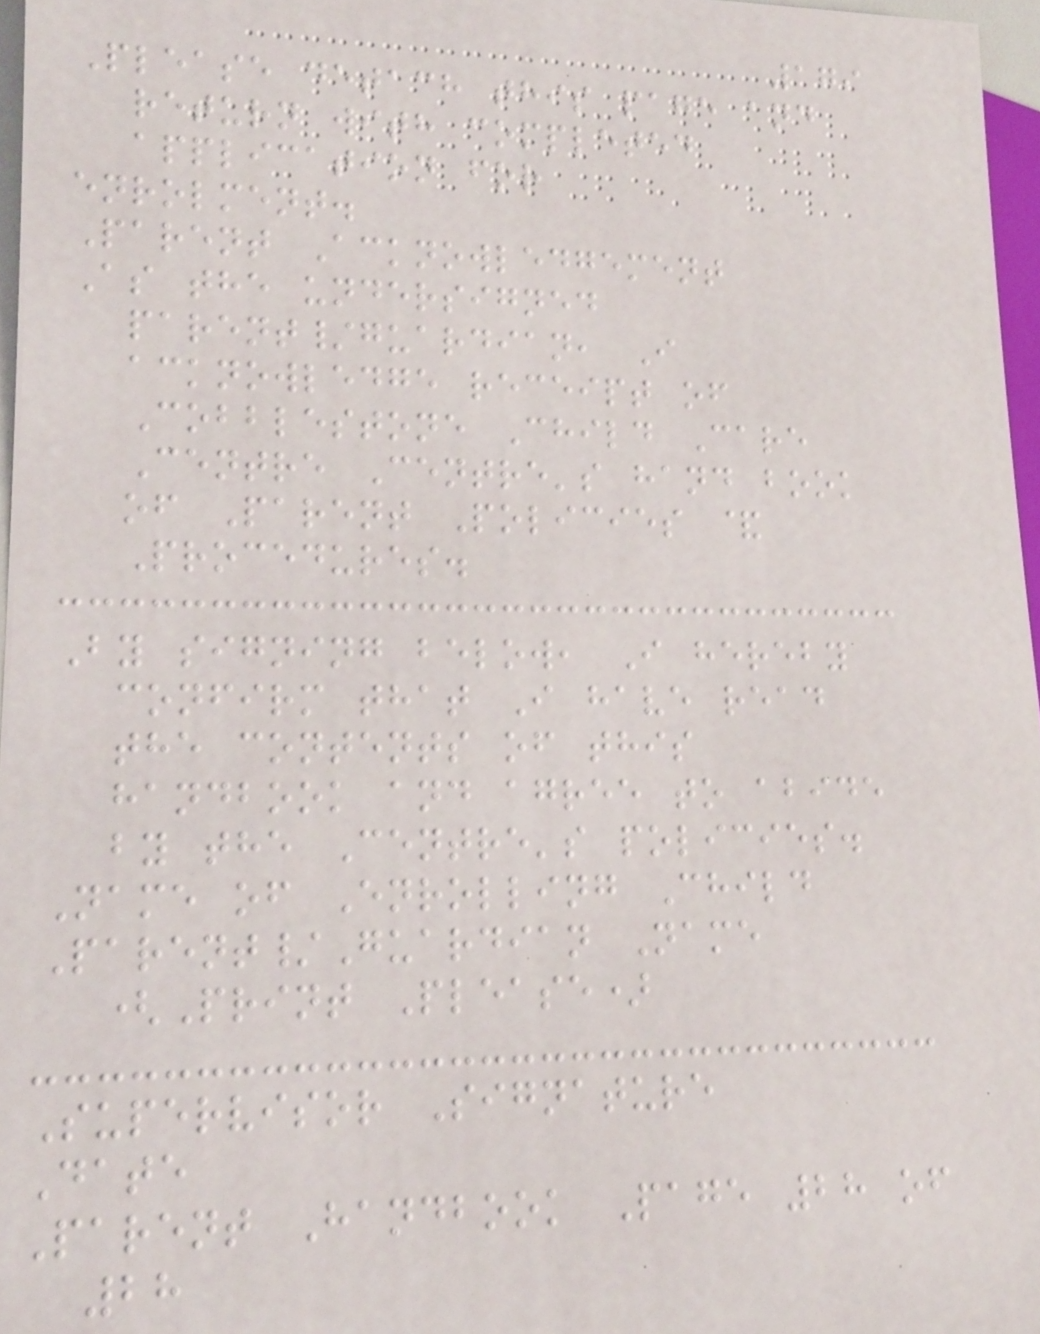179
Please detach this page and
return with completed
application for
enrolment.
Parent Acknowledgement
As the undersigned
parent/guardian, I
acknowledge receipt of
Cobblestone Child Care
Centre Centre's hand book
of Parent Policies &
Procedures.
By signing below, I hereby
confirm that I have read
the contents of this
handbook and agree to abide
by the Centre's policies.
Name of Enrolling Child
Parent/Guardian Name
(Print Please)
Supervisor Signature
Date
Parent Handbook Page 28 of
28
